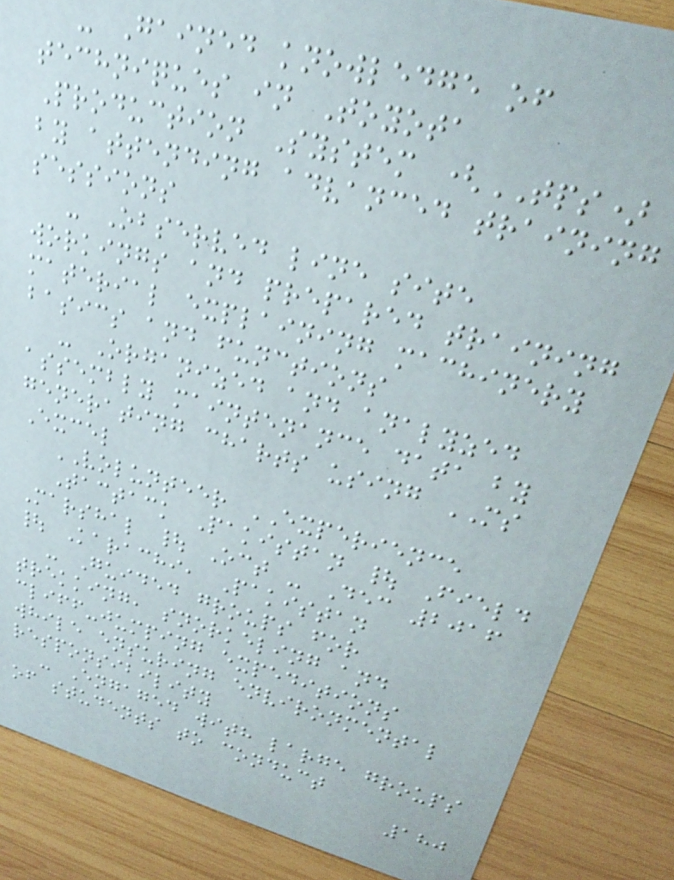- Gained knowledge of
techniques in Toyota
Production System (TPS)
by attending advanced training
sessions
- Observed line site
workings and prepared training
material explaining machinery
basics and functions
- Organized and analyzed
assembly maintenance data by
generating charts using MS
Excel
VOLUNTEER EXPERIENCE
Tactack Pakistan | Field
Marshal | Oct - Dec 2016
| Karachi, Pakistan
- Guided groups for
trekking, snorkeling and
cliff-jumping expeditions
while ensuring environmental
responsibility
- Engaged with large groups
of students to conduct
180
